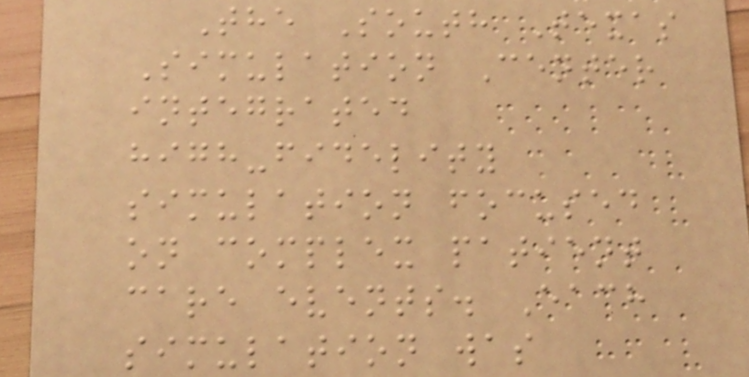The South Texas
Simulation Center
integrated
high-fidelity
simulation focused
on complex patient
care events. Each
simulation was
